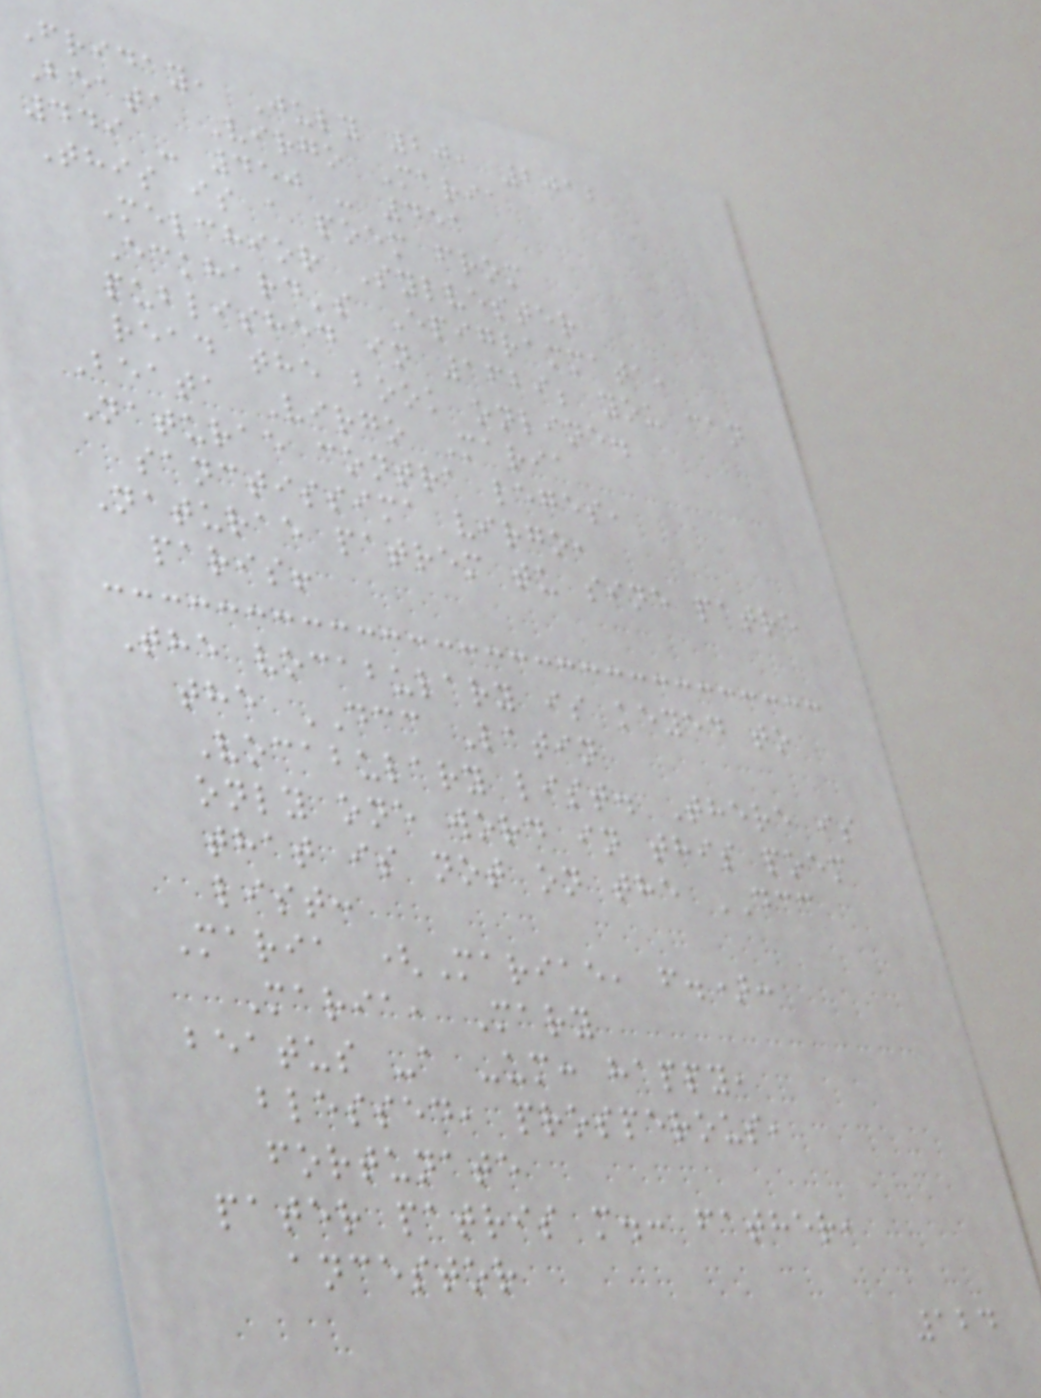Friday, July 20, 2012
Beata Virgo Maria
449 - 450 - 451
This is a poem from
Melchior Sylvester
Eckhard's Epigrammata,
published in 1629; you can
read the book online.
Beata Virgo Maria
Naturae contra leges,
sanctissima virgo,
Naturae patrem tu sine patre
paris!
The vocabulary is keyed to
the DCC Latin
Vocabulary list. There is
only one word in this poem
that is not on the DCC
list:
Maria (Mariae, f.):
Maria, Mary
beatus -a -um: happy,
blessed, prosperous,
fortunate
pater patris m.: father,
ancestor
124
